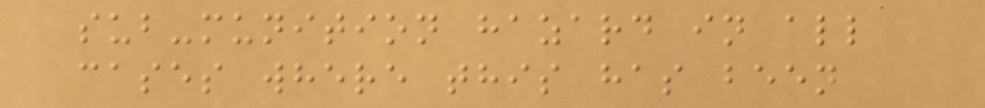sub-munition hazard in all
cases where this has been
